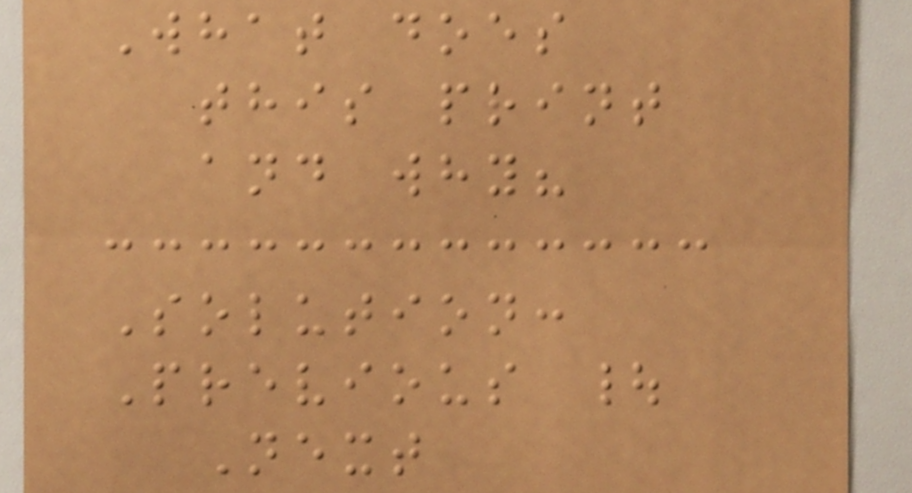What does
this print
and why?
Solution:
Previous |
Next
